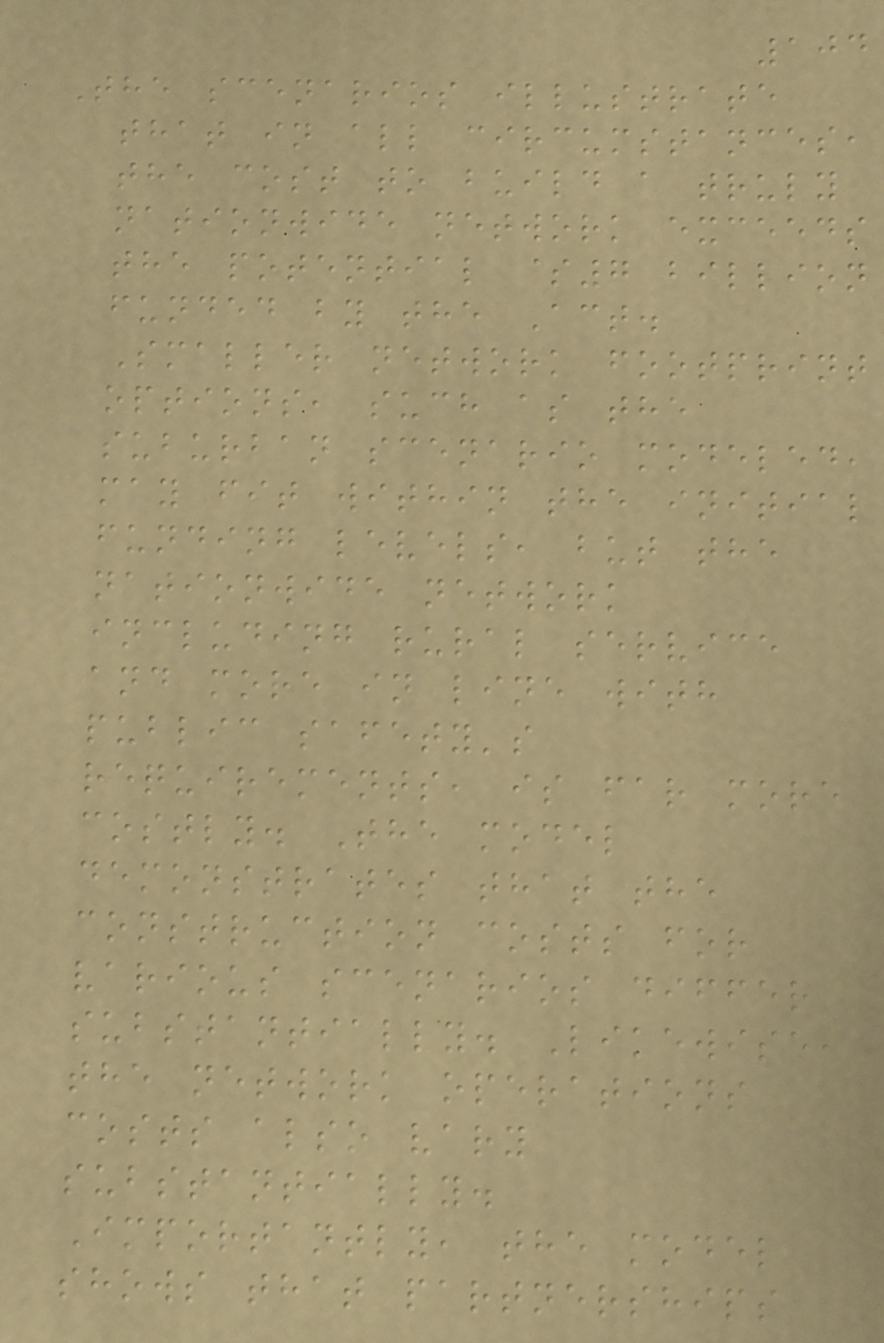104
The scenarios illustrate
that in all circumstances,
the cost to build a truly
nationwide network exceeds
the potential $7 billion
funded by the Act.
Smaller network footprint
options, such as the
suburban scenario modeled,
may fit within the initial
funding levels, but the
nationwide network
including rural service
and more in line with
public safety's
requirements, is far more
costly. The model
demonstrates that the
construction costs for
various scenarios differ
substantially. Likewise,
the network operations
costs also vary
substantially.
Importantly, the model
shows that partnerships
